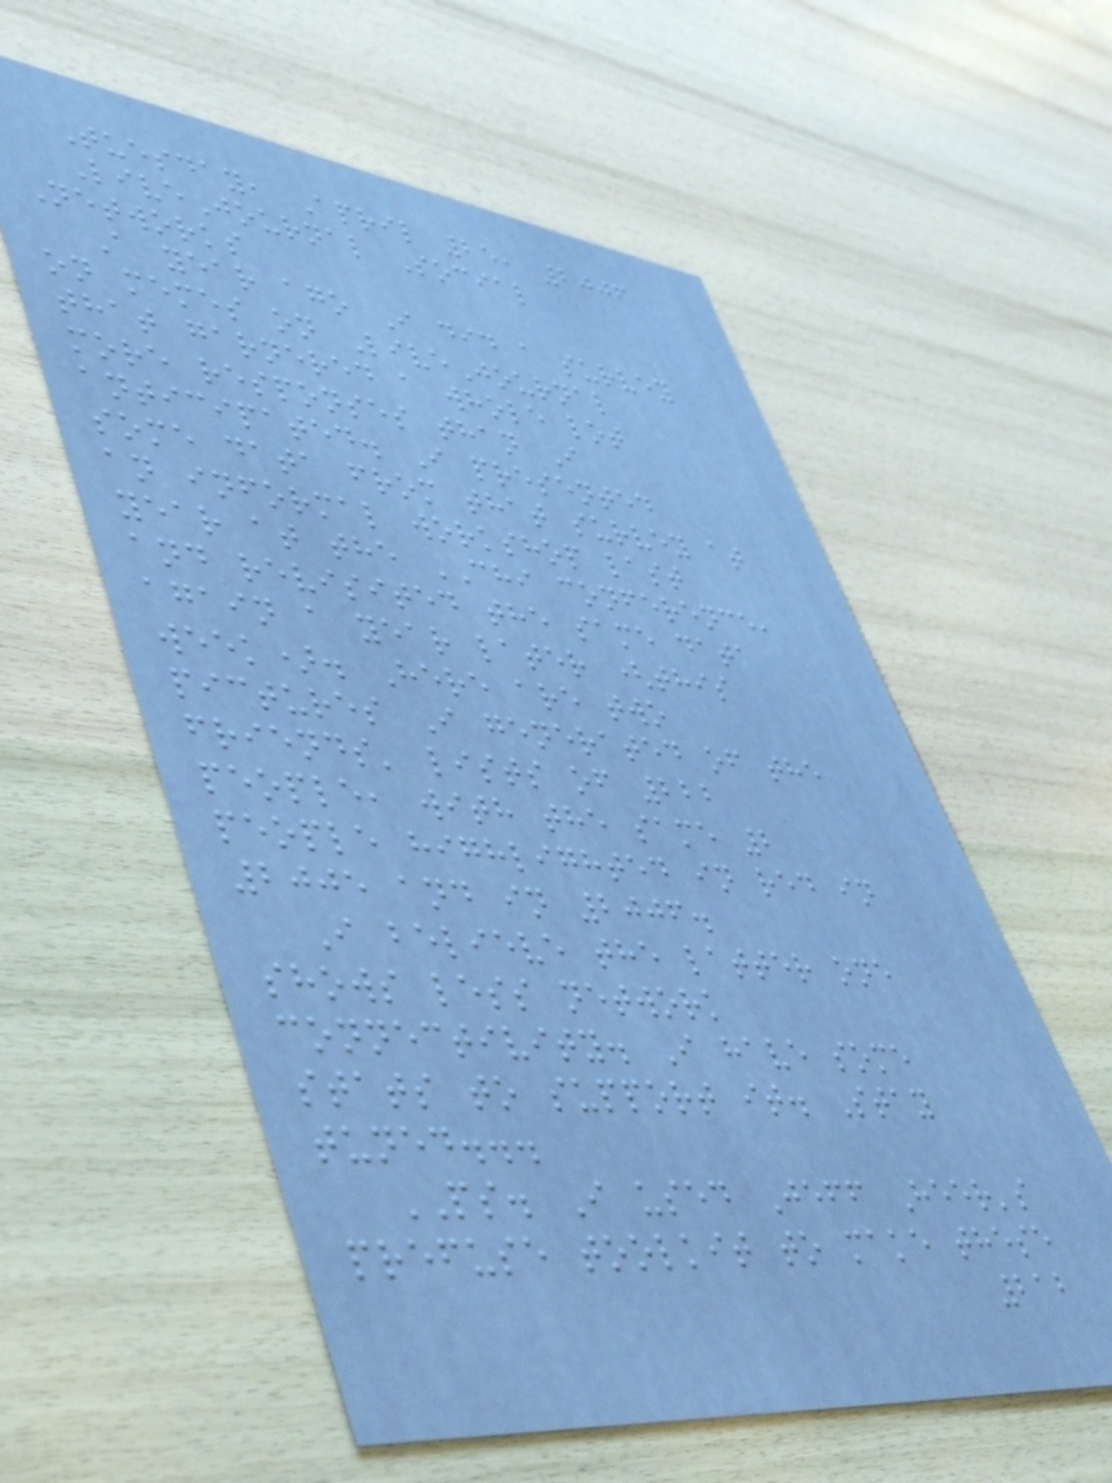Tuesday, April 25, 2006
LiveJournal Social
Networks
A year ago I did a survey
on memes on LiveJournal
that garnered a whole lot
more responses than I
anticipated. I presented
some data from that survey at
an informal workshop last
year at the CHI conference,
and revisited the same data
again a year later (this
week). Here are two
pictures I generated of the
friends' lists of 222
people, with the same 2
people highlighted in red in
2005 and in 2006.
I believe the latter one
shows less network
connectivity. I have some
stats to support it. Stay
tuned...
PS. I used Jeff Heer's
prefuse toolkit to make these
212
